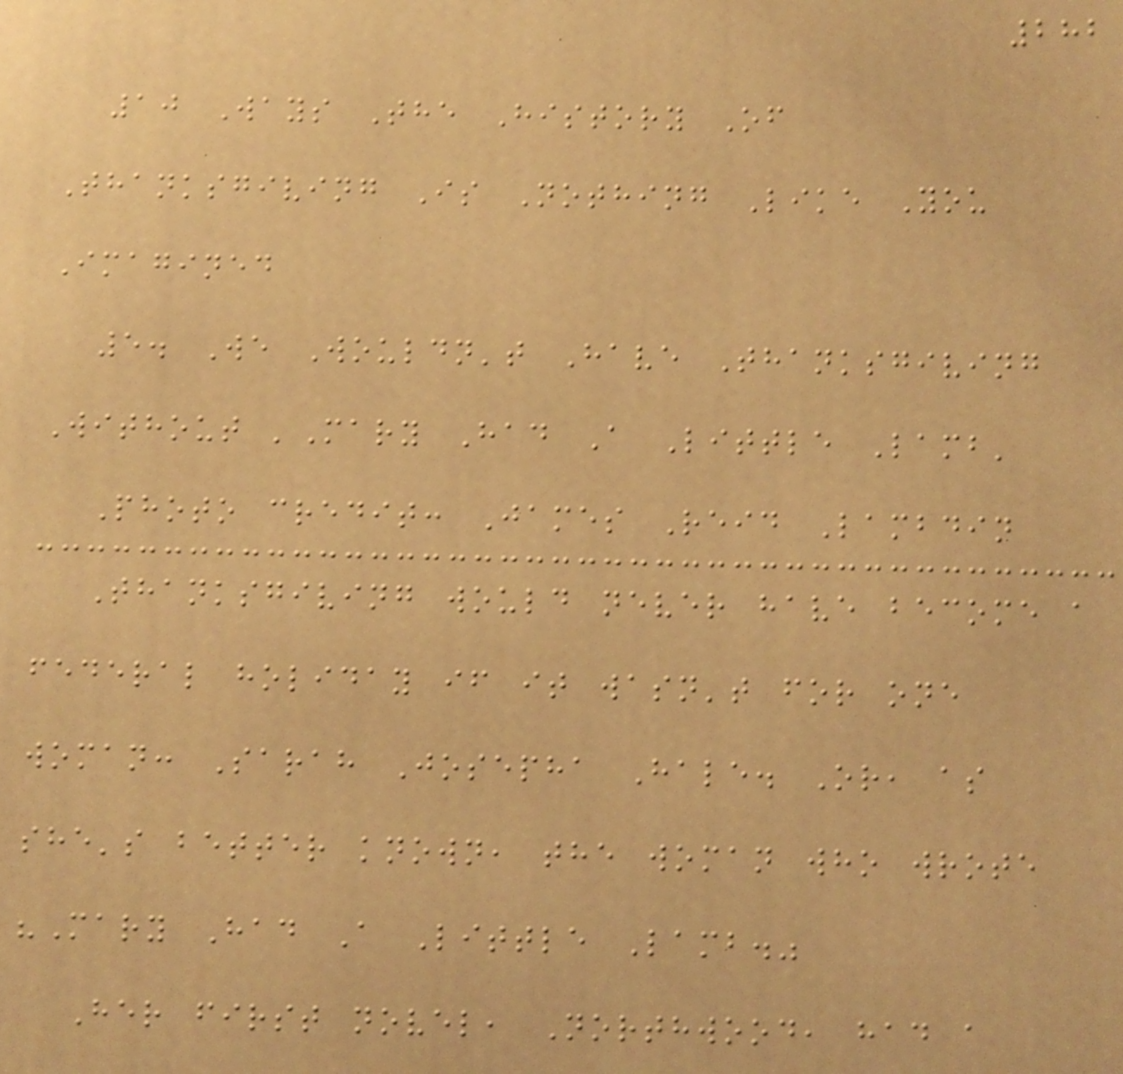282
10 Ways The History Of
Thanksgiving Is Nothing Like You
Imagined
5. We Wouldn't Have Thanksgiving
Without 'Mary Had A Little Lamb'
Photo credit: James Reid Lambdin
Thanksgiving would never have become a
federal holiday if it wasn't for one
woman: Sarah Josepha Hale. Or, as
she's better known, the woman who wrote
"Mary Had A Little Lamb."
Her first novel, Northwood, had a
